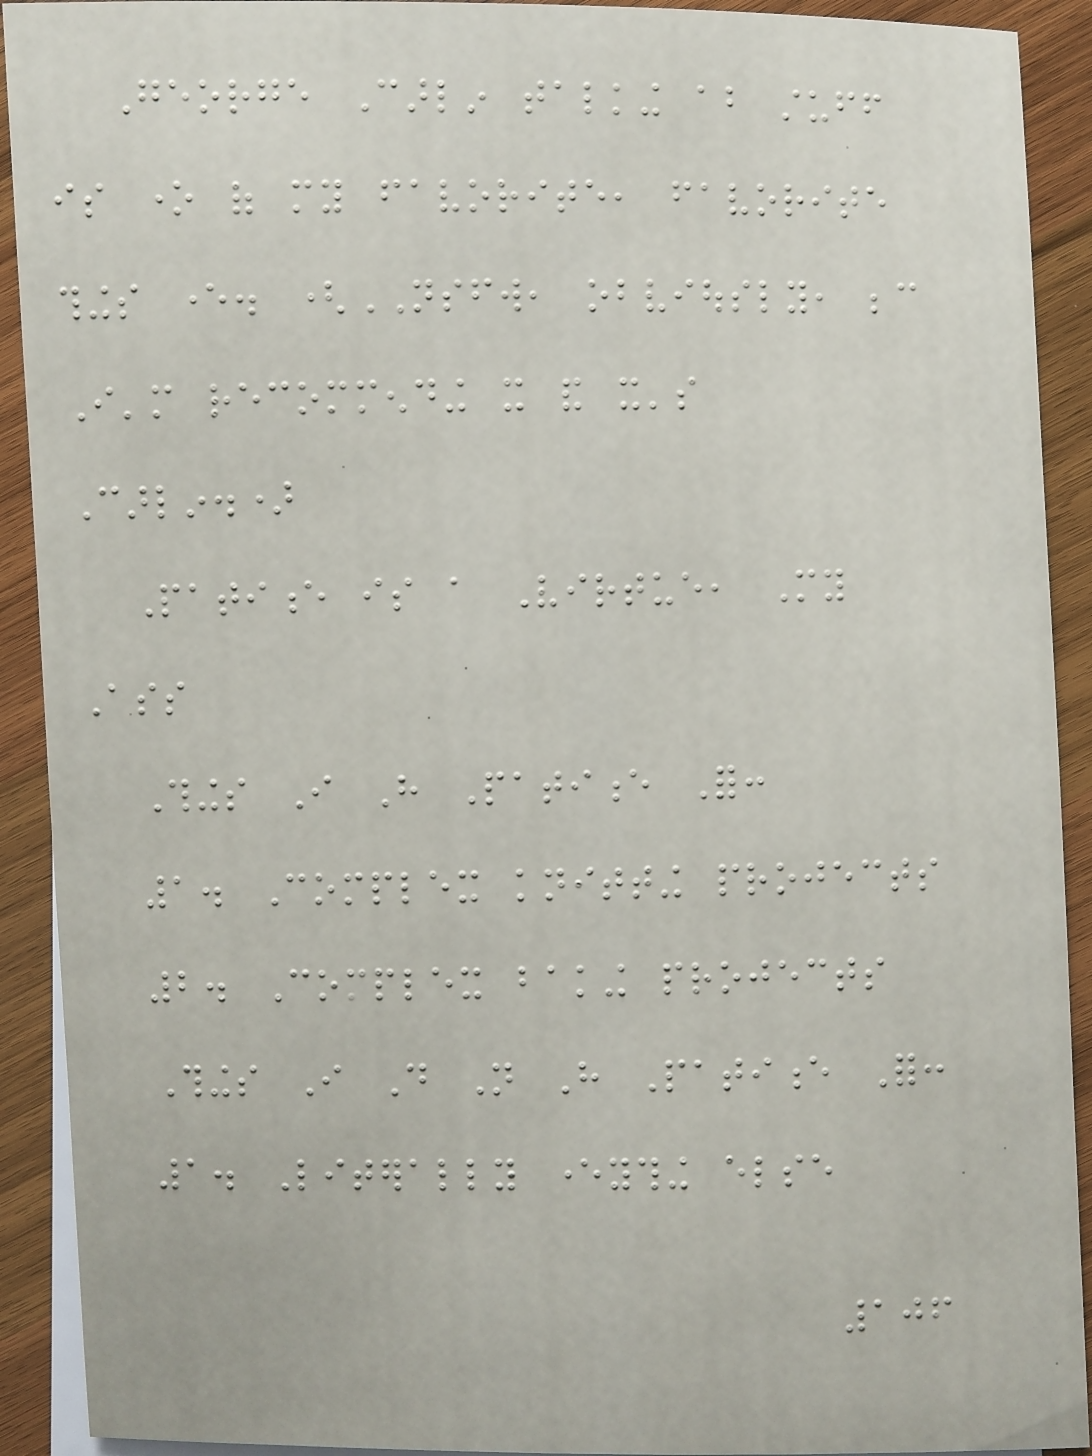George Carlin talking about stuff
is one of my favorite, favorite
things ever. (NSFW, obviously, because
I'm recommending it and it's
Carlin.)
Patience is a Virtue, My
Ass
Things I Have Patience For:
1. Complex knitting projects
2. Complex baking projects
Things I Do Not Have Patience For:
1. Literally everything else
106
